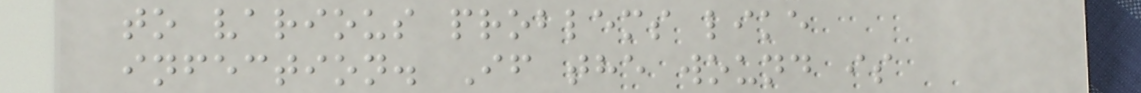to various problems like
infection. If the wound is
